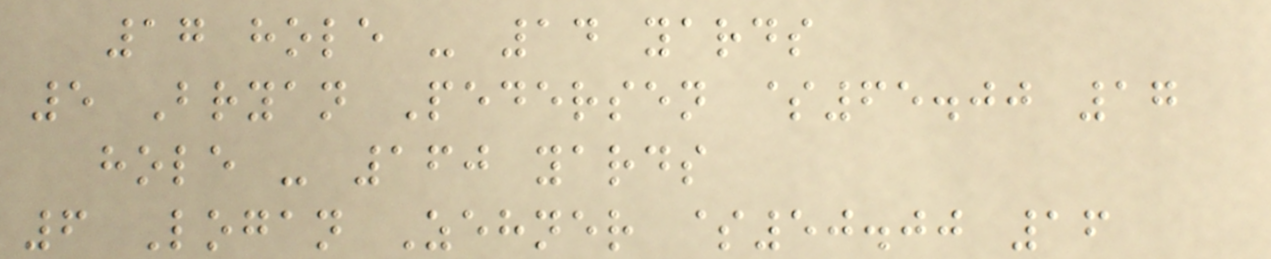17 hole - 14 yards
5 Bryan Pedersen $65.00 17
hole - 160 yards
6 Logan Zehner $50.00 16
